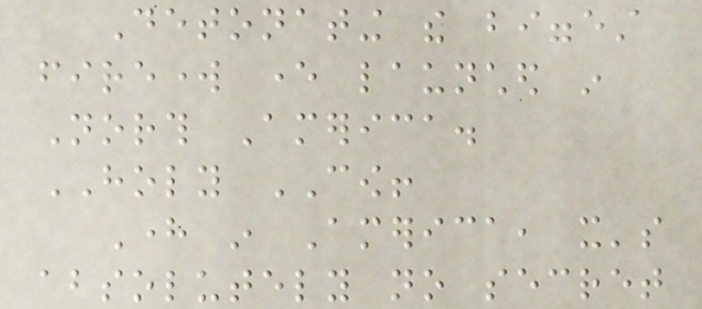Detonating the biggest
firework ever launched in
North America.
HOLY COW!
Here in America, it's
absolutely no secret
